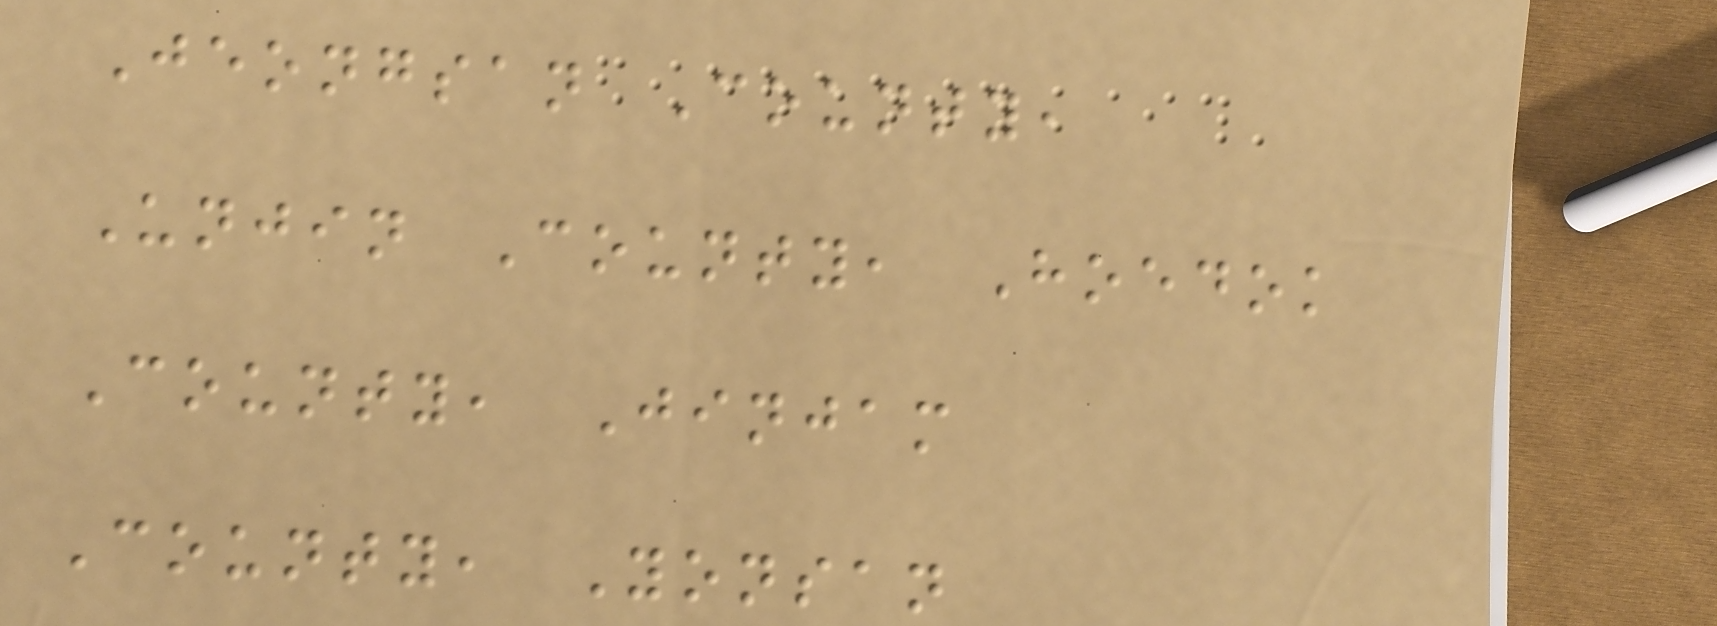Jeongsan County,
Unjin County, Hoedok
County, Jinjam
County, Yonsan
